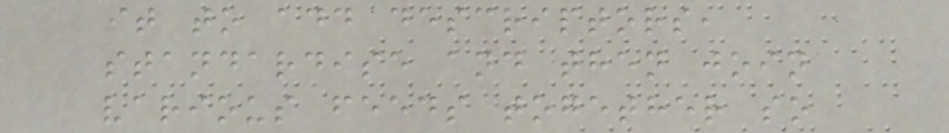it to add descriptors,
standardise and then join
various feeds together so
